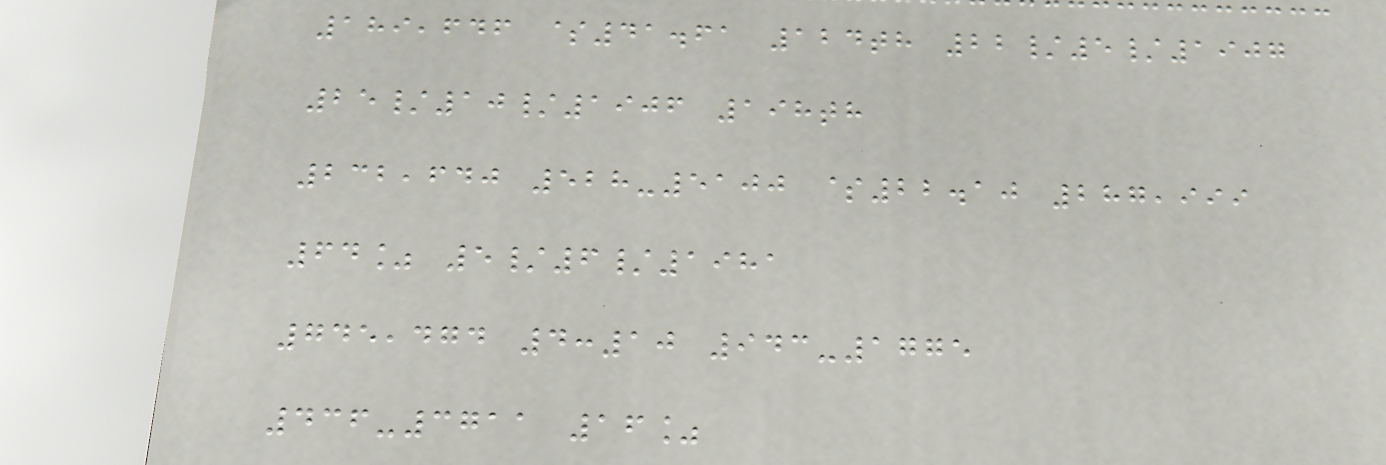189,646 $41.61 124th 22/5/1907
25/10/1906 198th
232,640 528-5100 $22.10 287,999
64% 5/6/1981
745,474 4:10 943-1775
436-3711 16%
